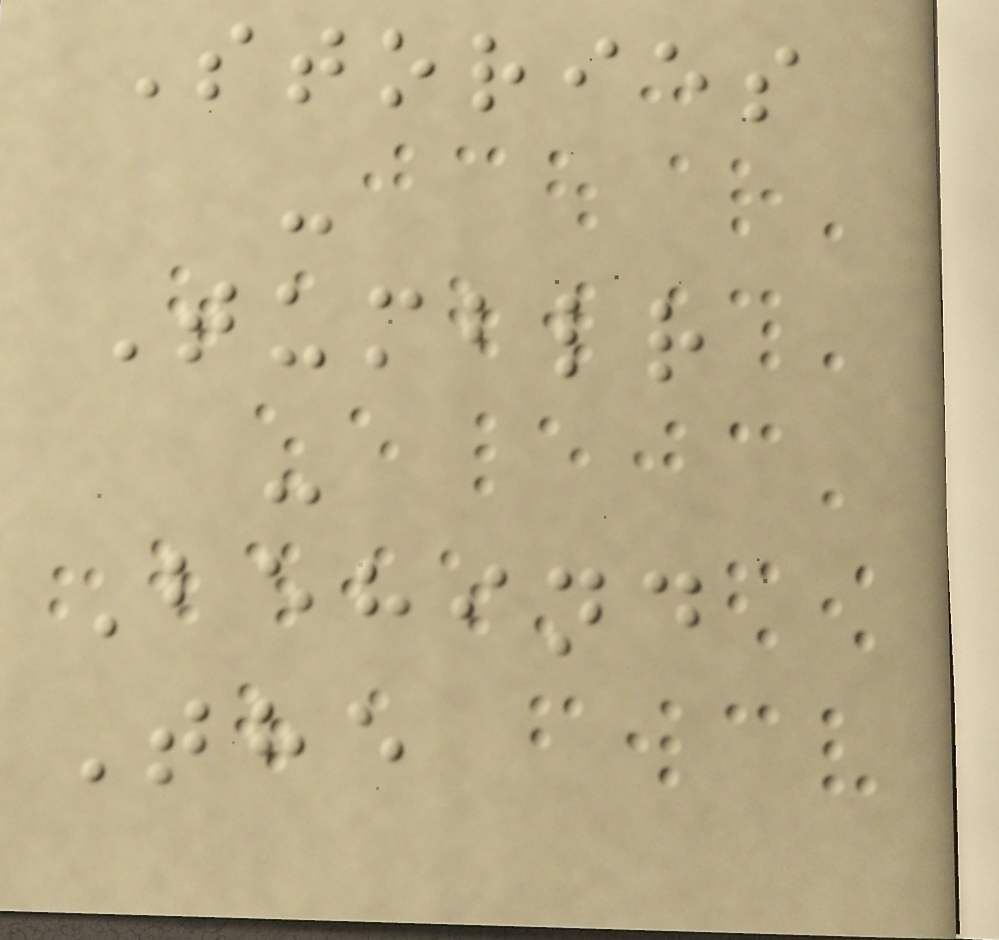Stories
-
Tumblr
-
Behind
The
